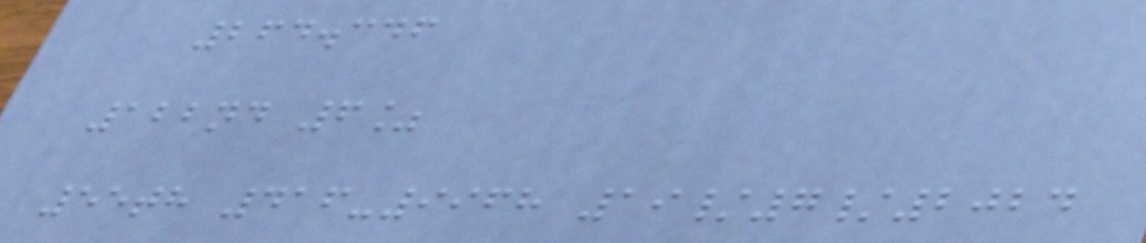264.346
122nd 6%
55th 416-9968 19/7/2024
